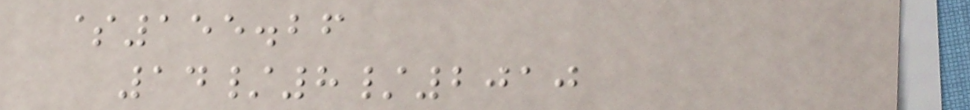$155.26
14/8/2010
